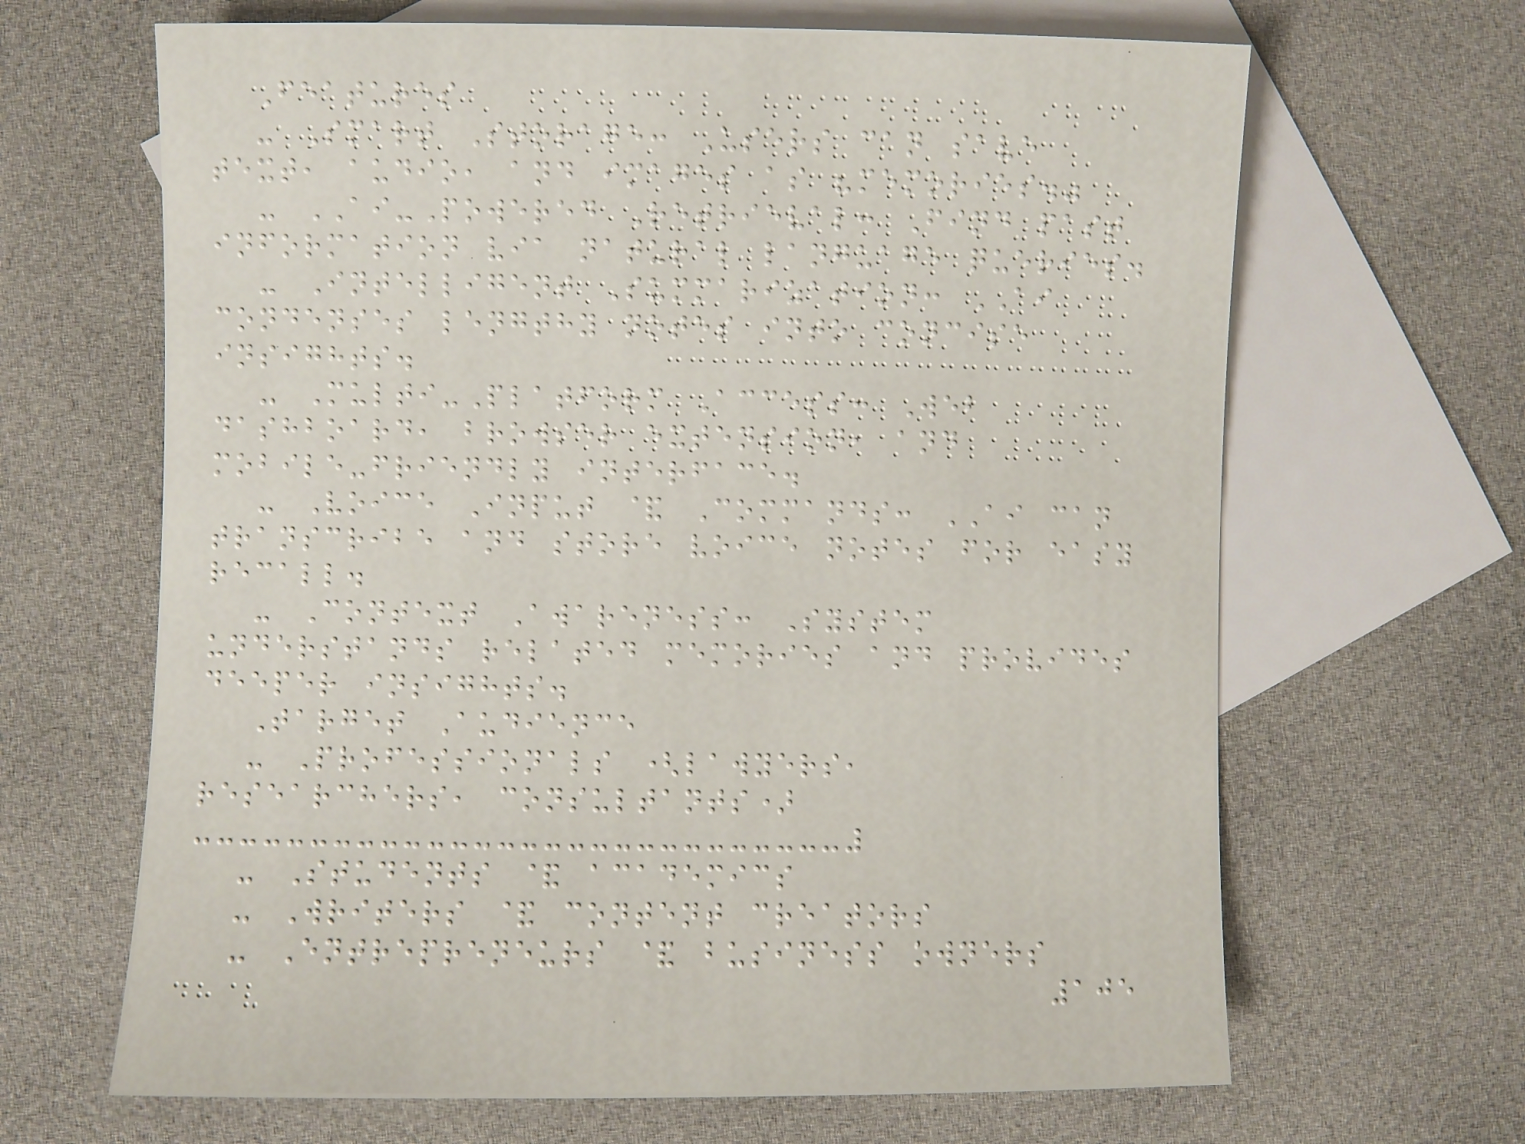Features
- Smart Storage: Users can save
text, audio, and images as "memories."
- AI-Powered Retrieval: Find past
information via natural language queries.
- Intelligent Summarization: AI
condenses lengthy notes into concise
insights.
- Multi-Platform Access: Web
dashboard, browser extension, and
mobile-friendly interface.
- Voice Input & Commands: AI can
transcribe and store voice notes for easy
recall.
- Context Awareness: System
understands related memories and provides
deeper insights.
Target Audience
- Professionals (lawyers,
researchers, consultants)
- Students & academics
- Writers & content creators
- Entrepreneurs & business owners
105
